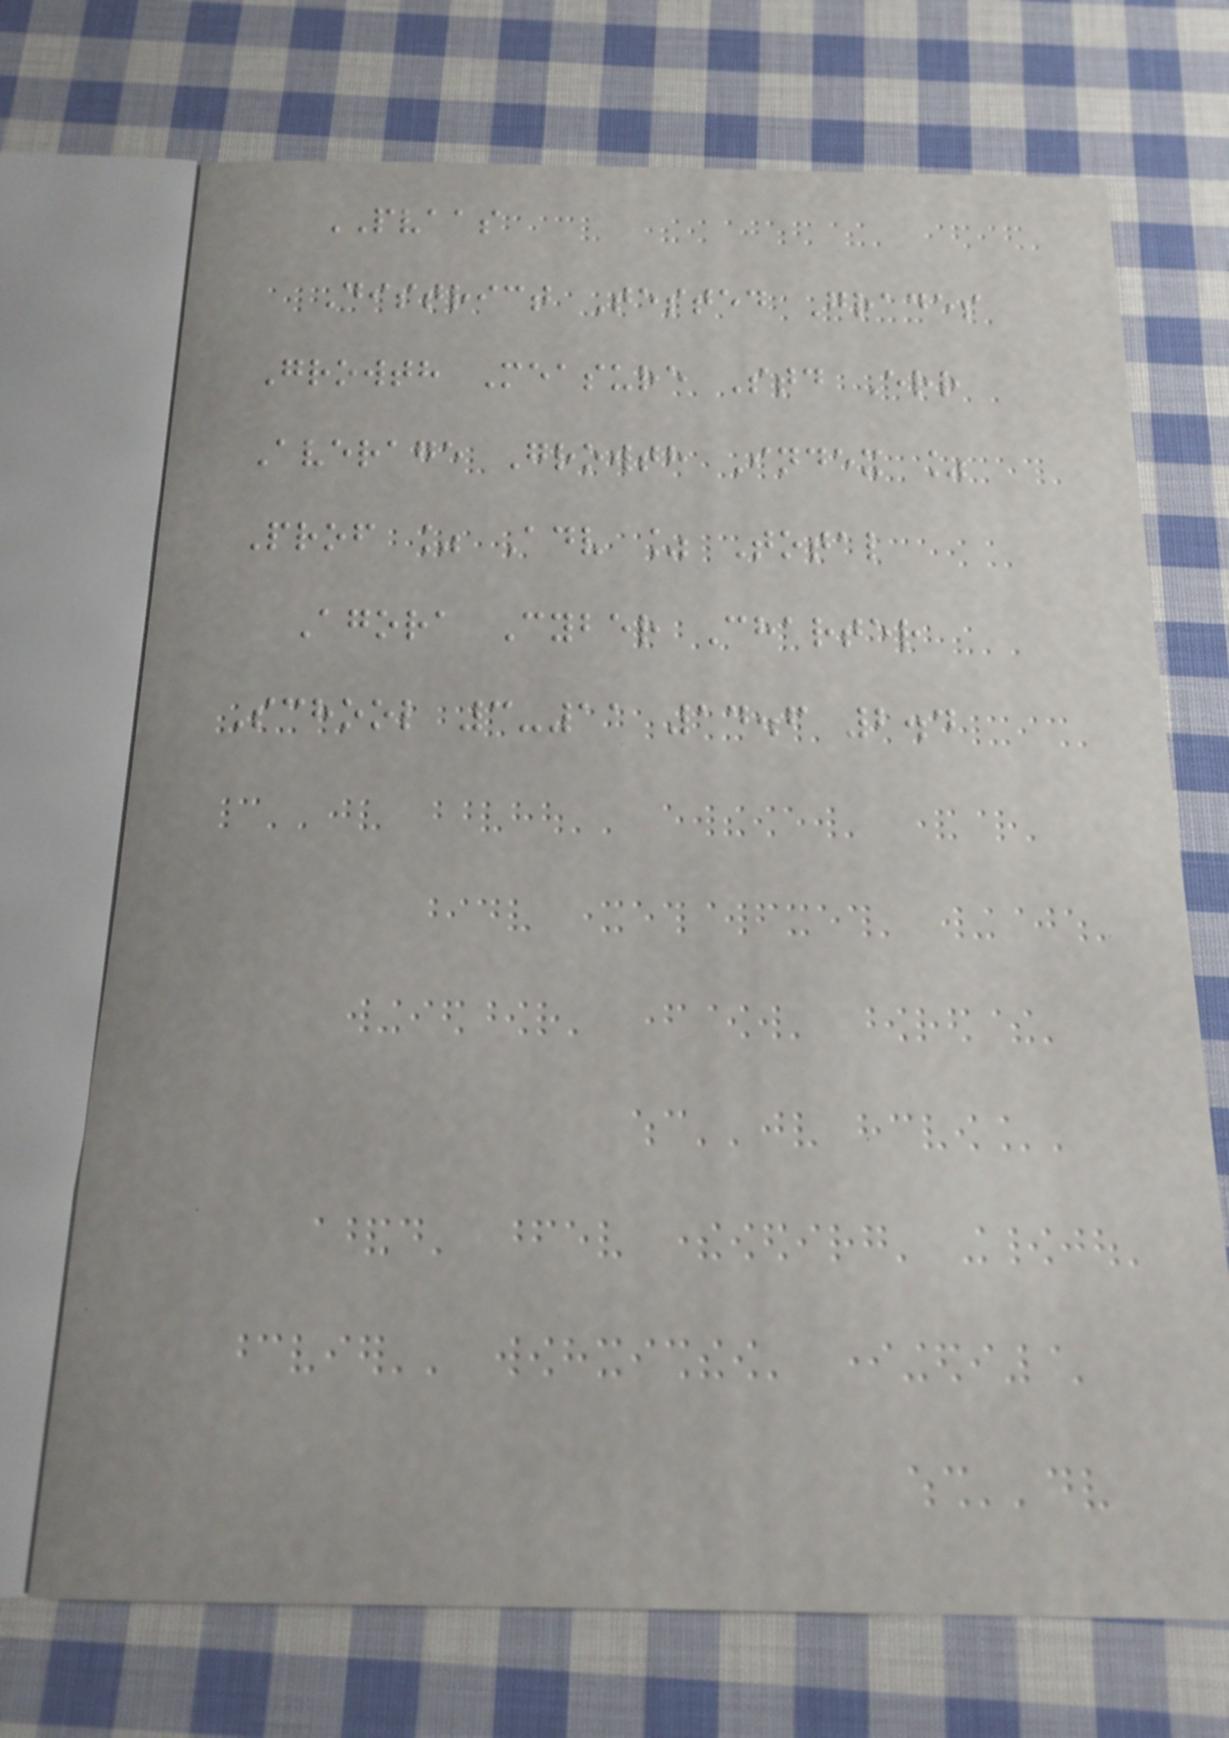PVAAS
District Tested Grades
Growth Measure Std Err
Average Growth Index %
Prof % Adv % Total
Agora Cyber Charter
School 3-11 14.6 2.4
